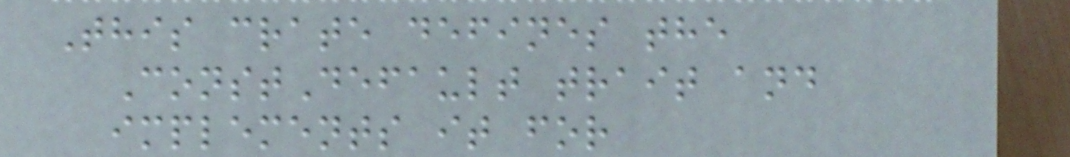This crate defines the
ConstDefault trait and
implements it for
